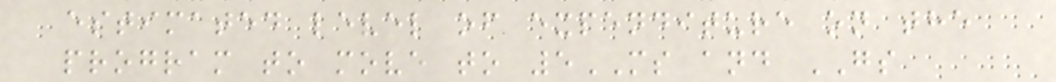estimated level of expenditure on the
program to move to 5MS and GS
